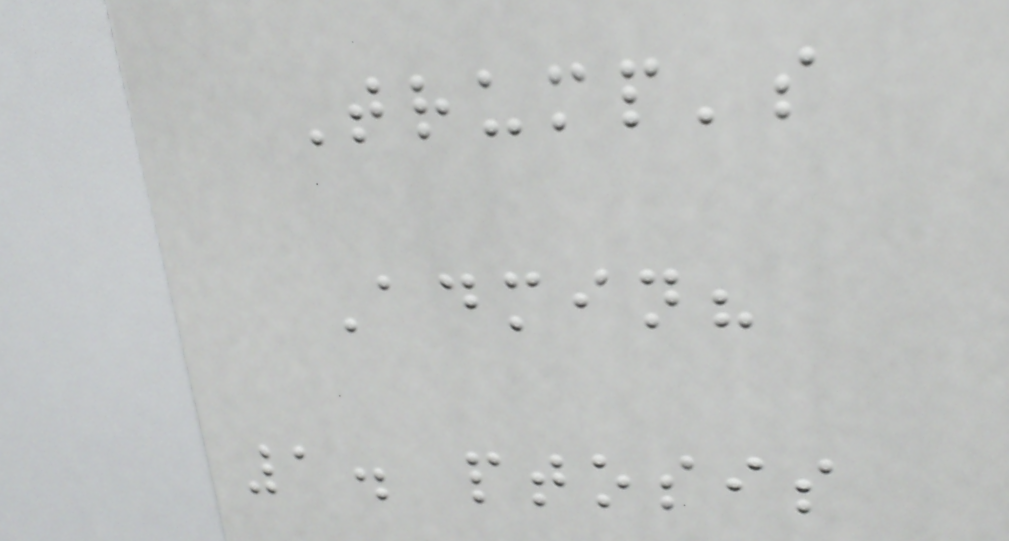Trump's
Admin?
1. ptosis
